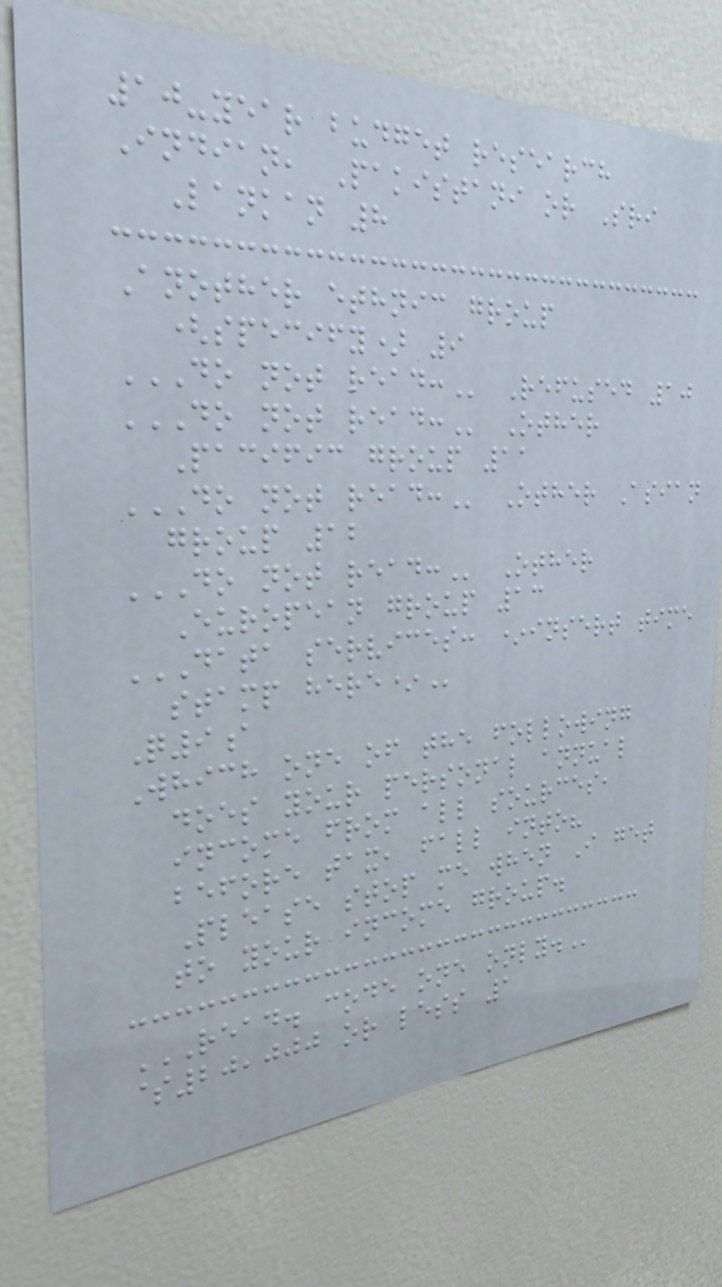10-year budget research
Indian, Pakistani or Sri
Lankan 8
Another ethnic group
(specify) 9
DO NOT READ: Refused 10
DO NOT READ: Other
Pacific group 11
DO NOT READ: Other Asian
group 12
DO NOT READ: Other
European group 13
DATA SERVICES: *INSERT TIME
STAMP HERE*
Q9a
Which one of the following
does your personal annual
income from all sources,
before tax, fall into?
Please stop me when I get
to your income group.
READ. CODE ONE ONLY.
$20,000 or less 1
